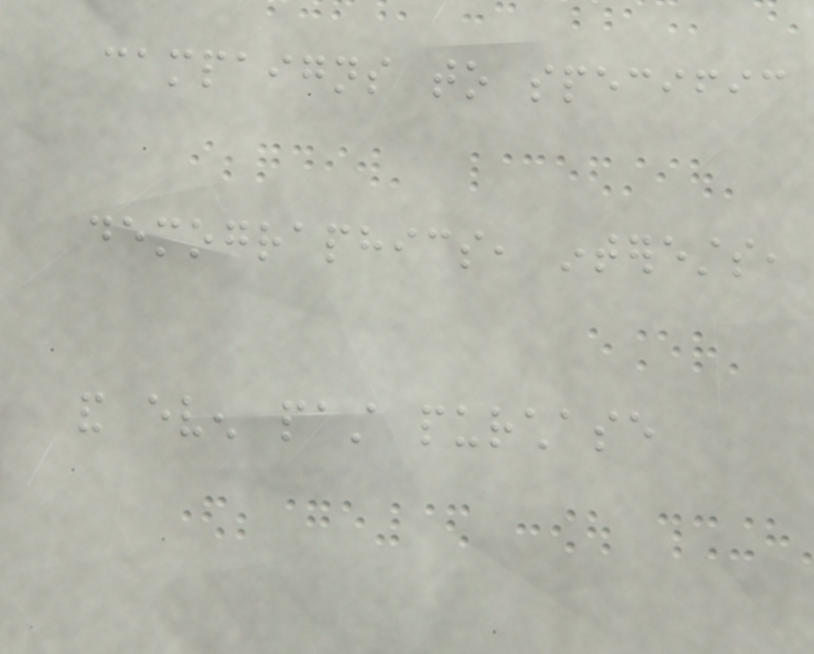campaigns to specific
demographics, interests,
and even past purchase
